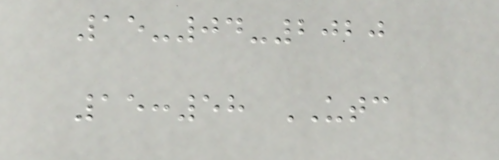15-04-2020
15:58 UTC
